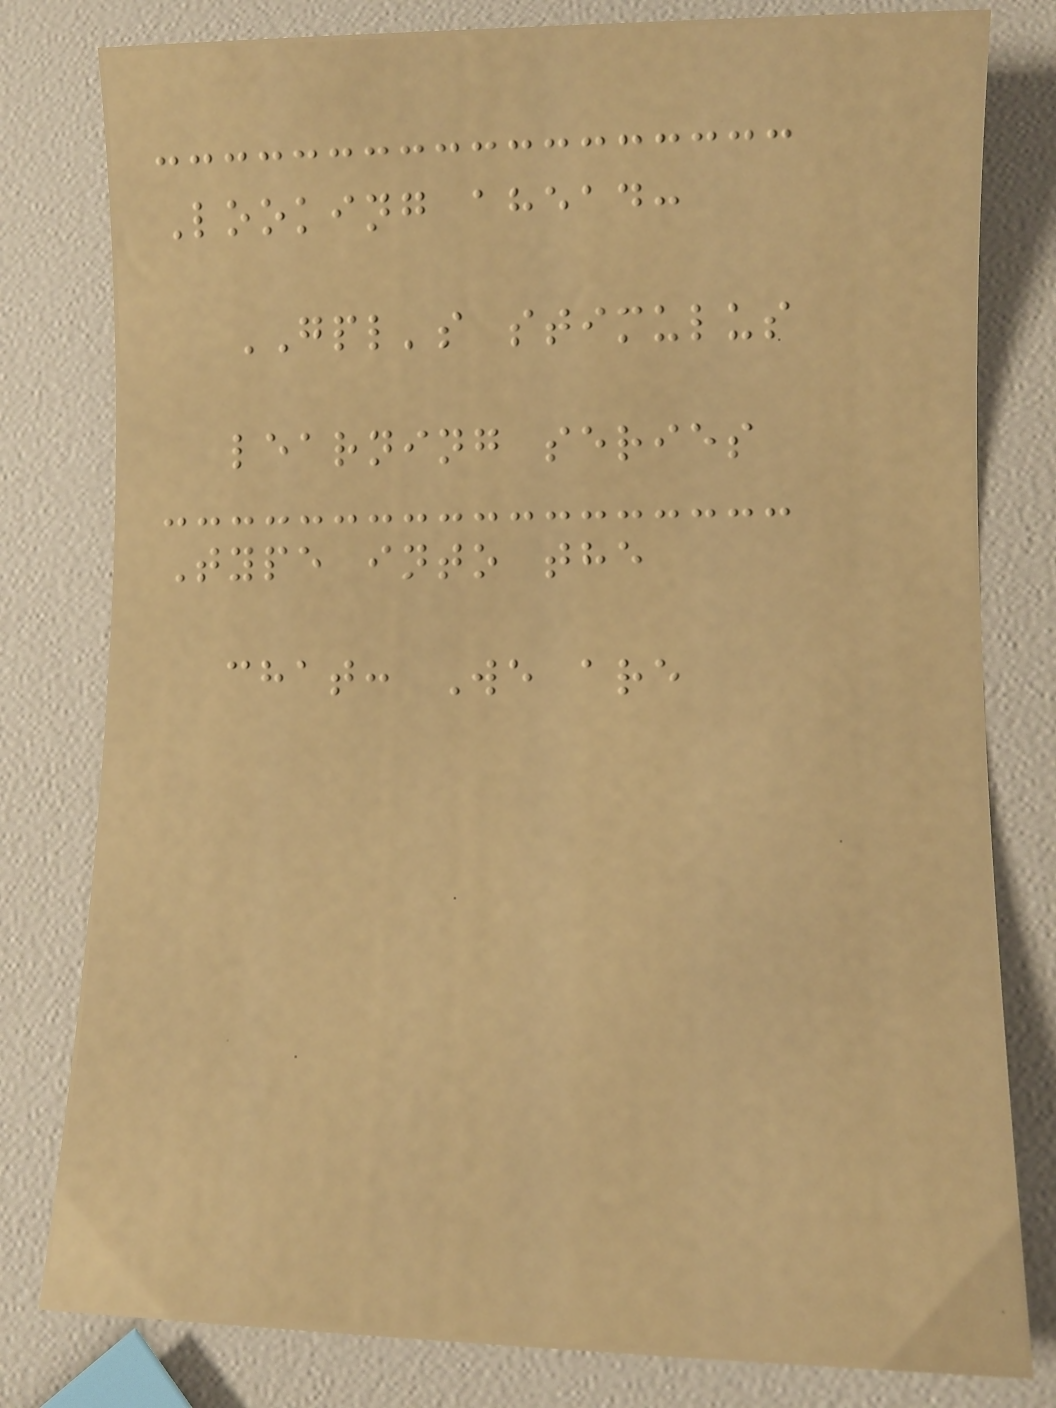Looking ahead:
GPL's stimulus
learning series
Type into the
chat: We are
